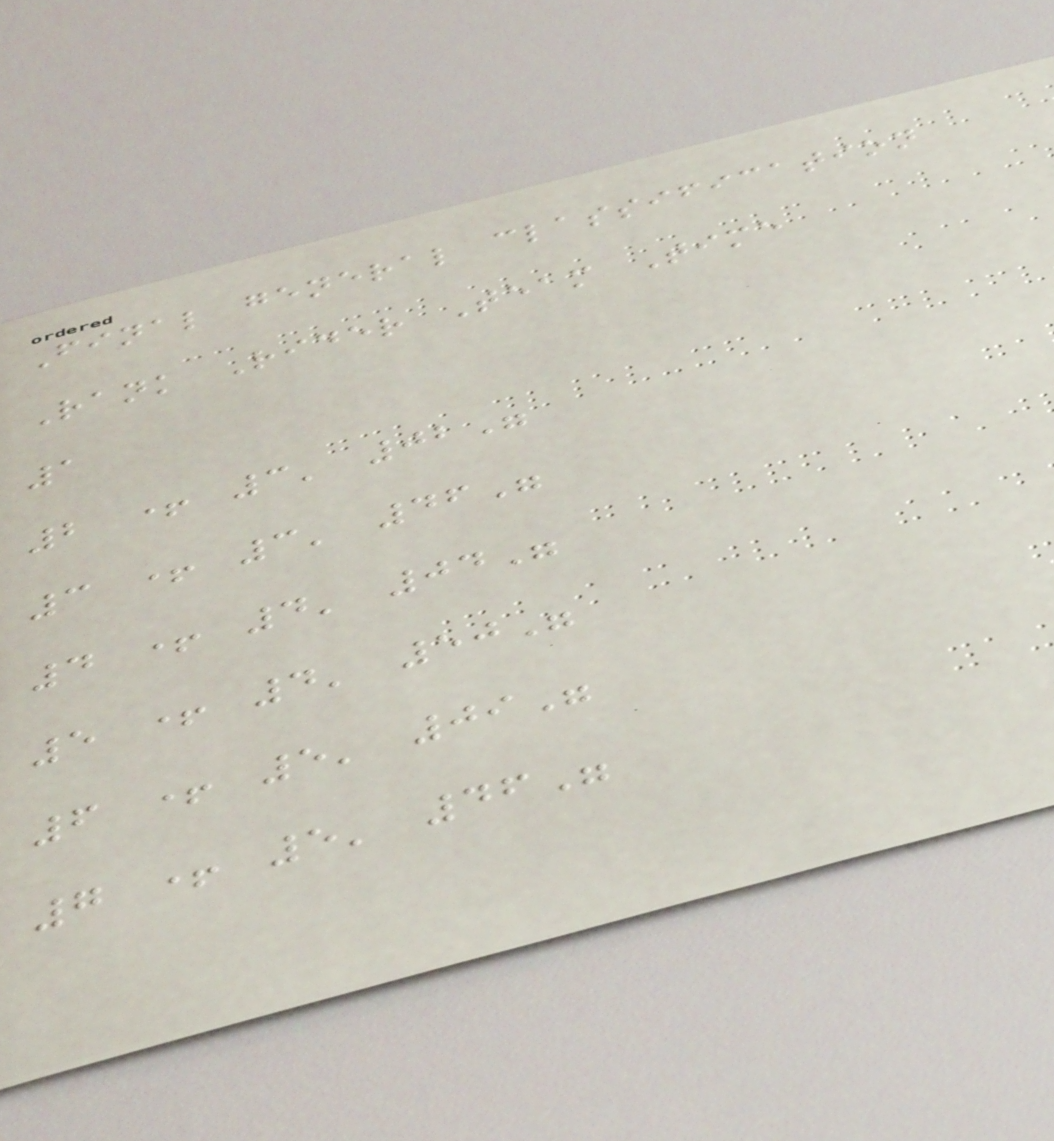Final general classification
Rank Rider Team Time
1
2 + 3' 02"
3 + 3' 46"
4 + 4' 04"
5 + 4' 50"
6 + 5' 09"
7 + 5' 46"
